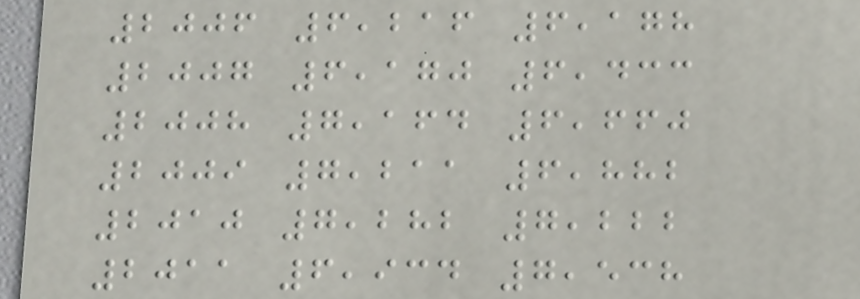2006 6,216 6,178
2007 6,170 6,433
2008 7,164 6,660
2009 7,211 6,882
2010 7,282 7,222
2011 6,934 7,538
